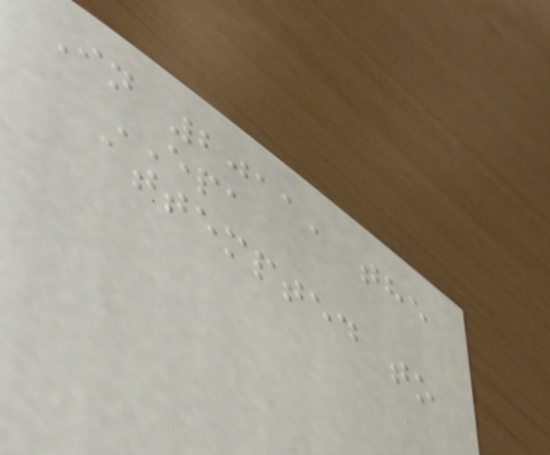In 2011, the
EPA
attempted to
